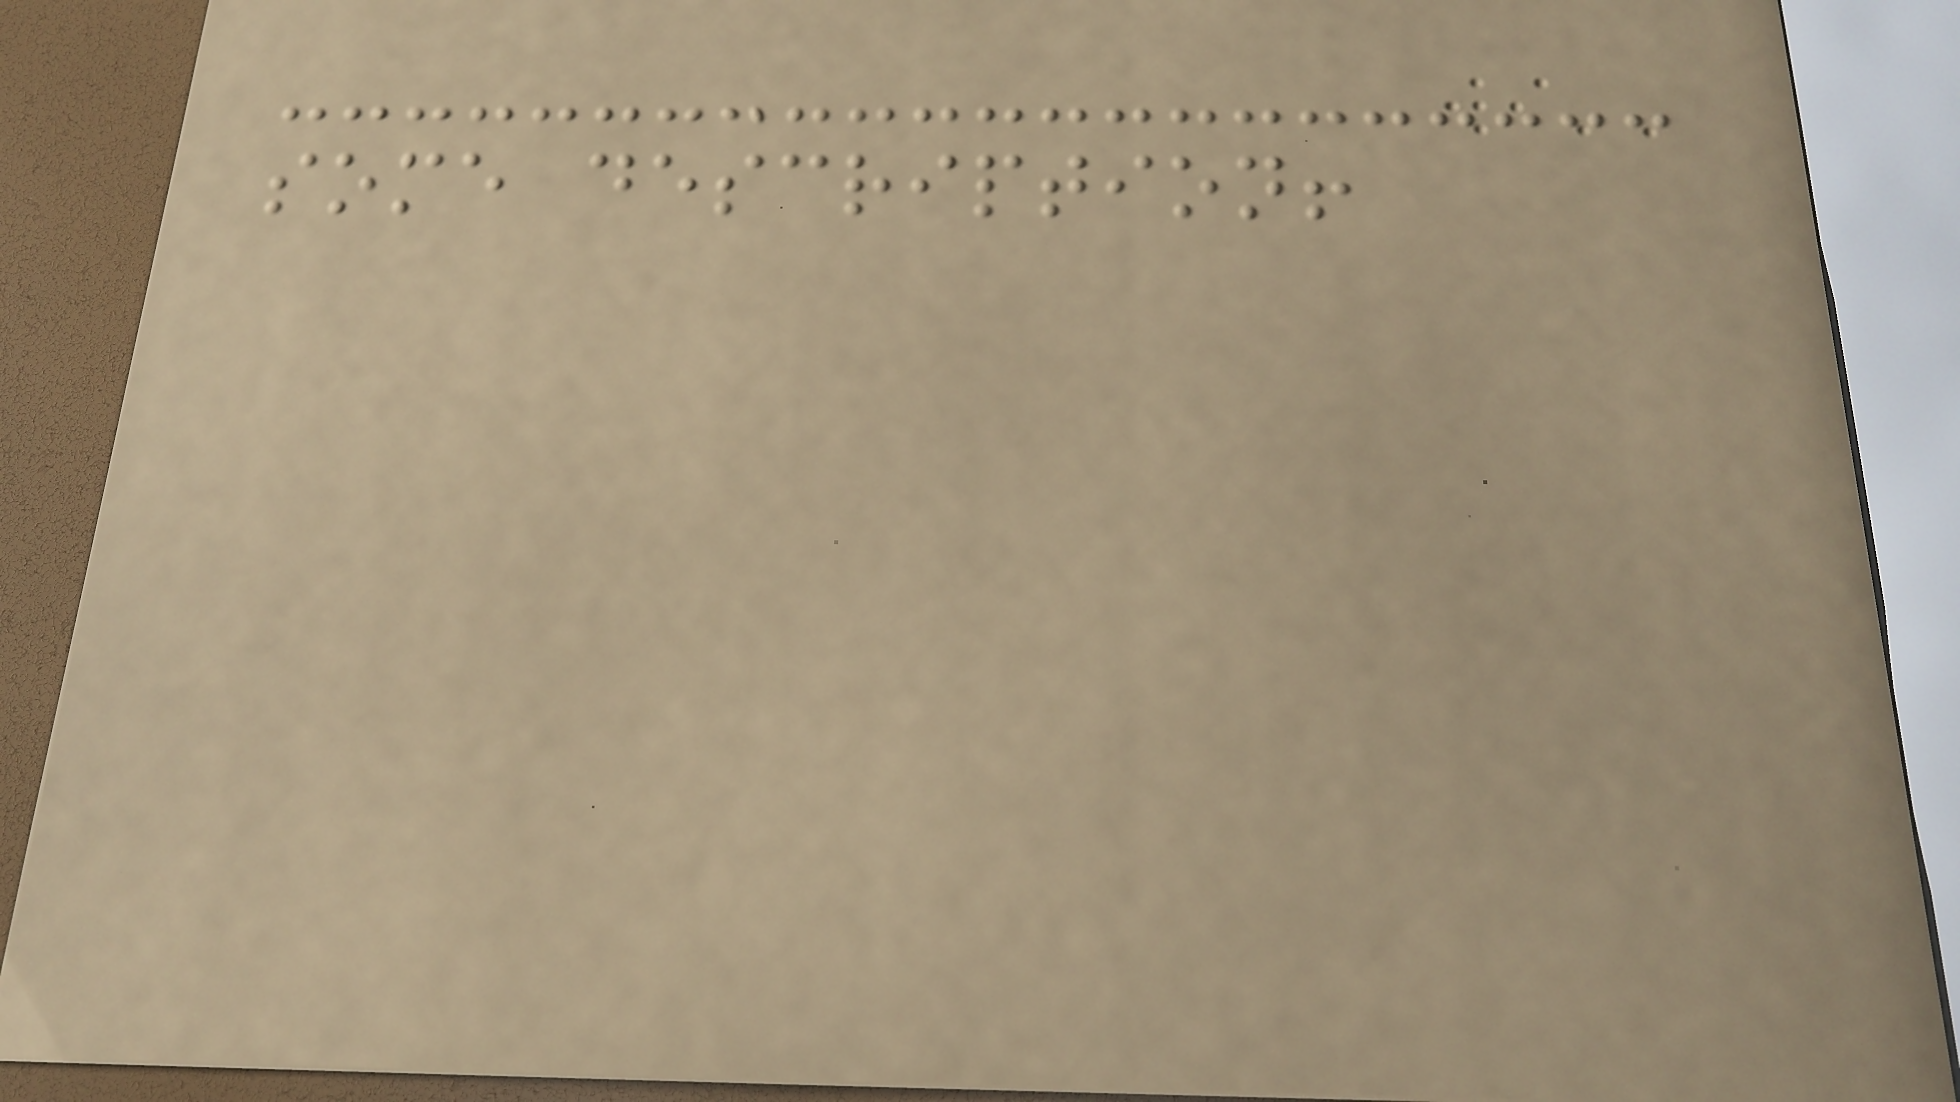some description!
